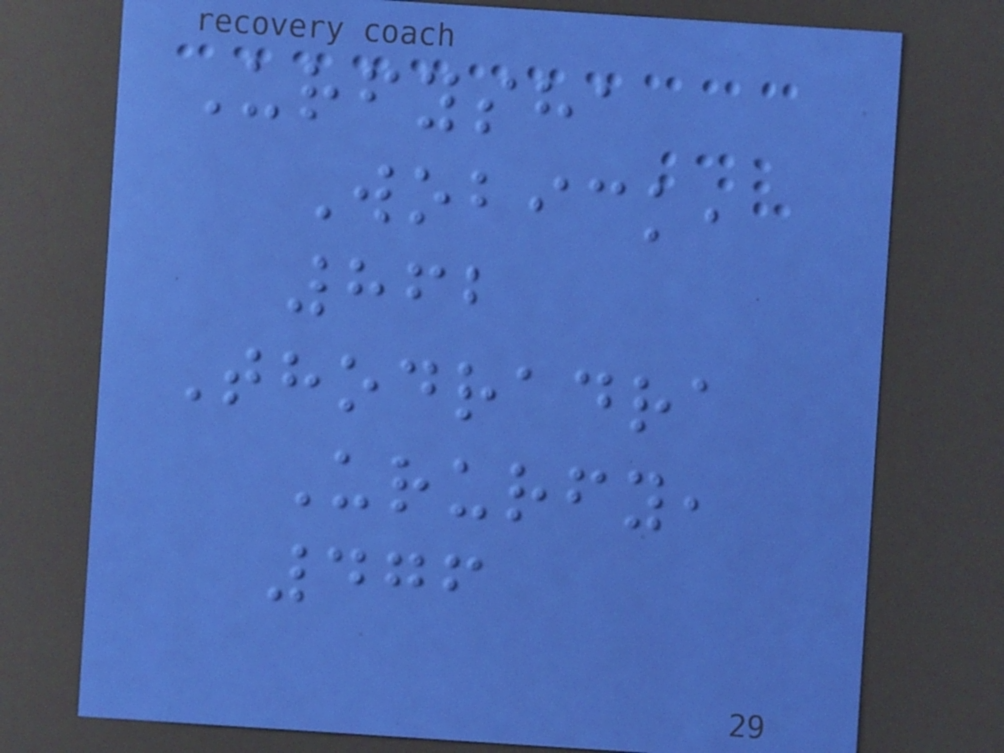Urfysha
Wobick,
862
Thodradra
Ururfy,
476
